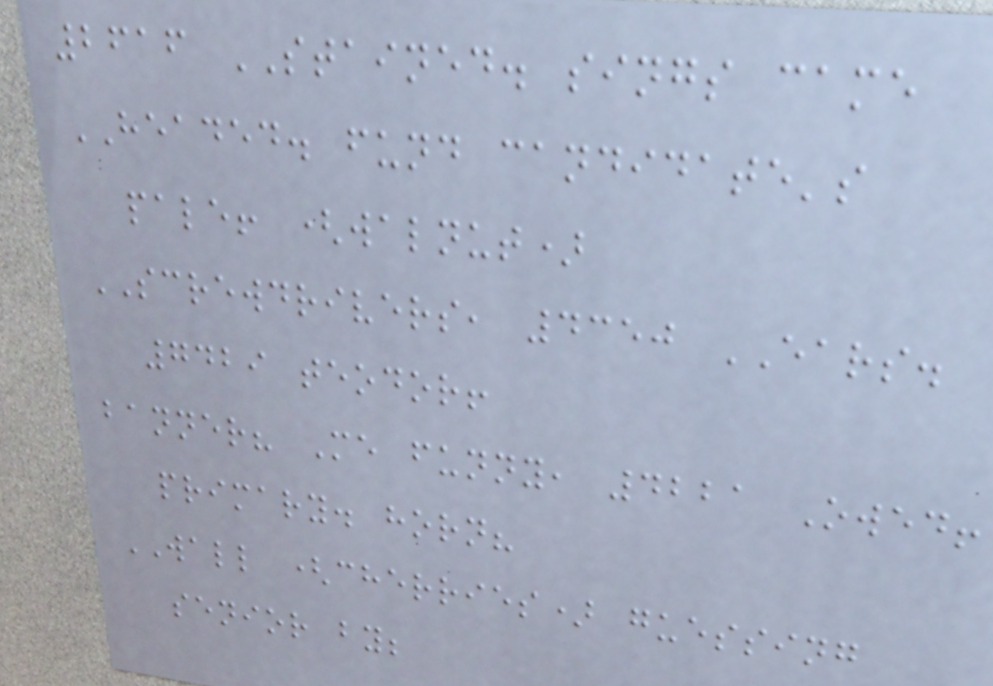2616 STAINED. sings came
HEADED. fund candidate's
pale! (walnut)
SCREWDRIVERS, 4350 EARS.
7429 teodor!
banner? Me funny, 4221 Owed!
primary. horn?
WALL (cherries) guessing
senior by;
